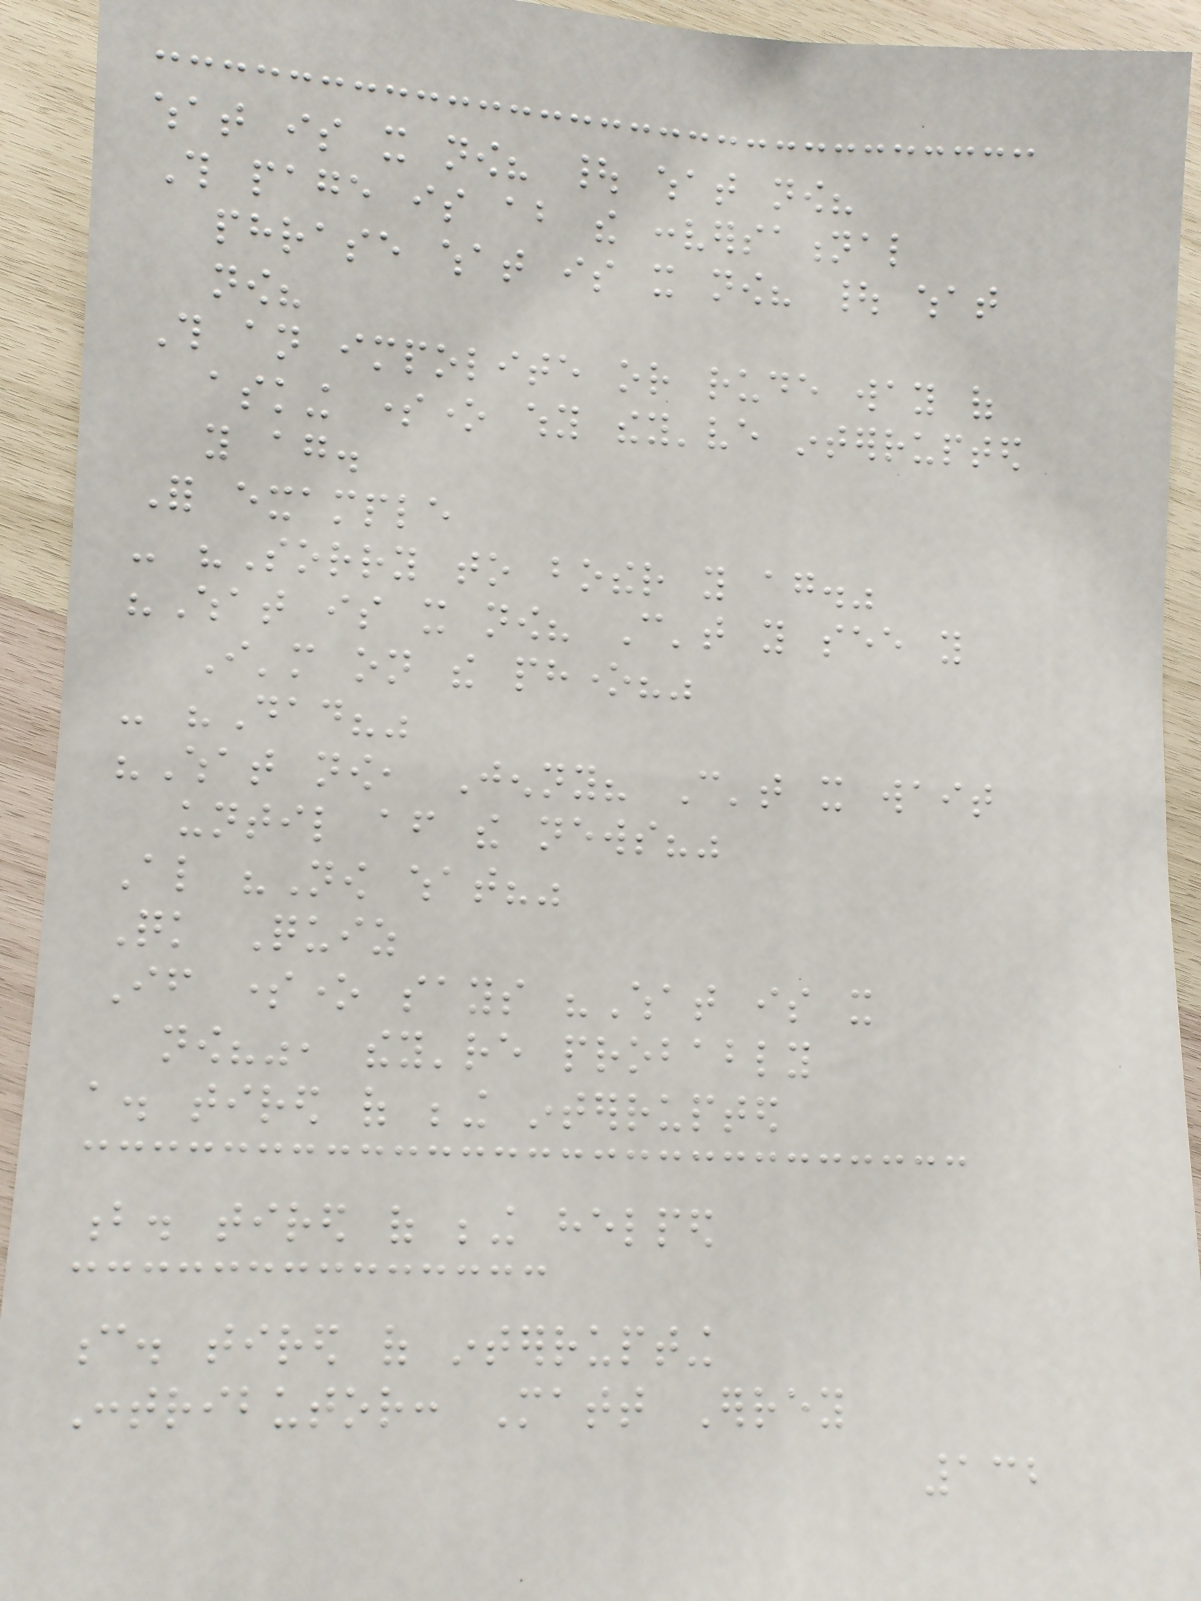what is it now? | what now?
This page is about the conversational
phrase what is it now? | what
now?
This an impolite or rude way of
asking someone why they've interrupted
you again.
For example
- "Sorry to bother you again."
"What is it now? Can't you see you
I'm on the phone?"
- "Dad?"
"What now, Jenny? Can't it wait
until after the news?"
Also "Now what?"
Quick Quiz
If someone says "What is it
now?", they're probably
a. tired of being interrupted
b. tired of being helped
c. tired of interrupting
Contributor: Matt Errey
132
